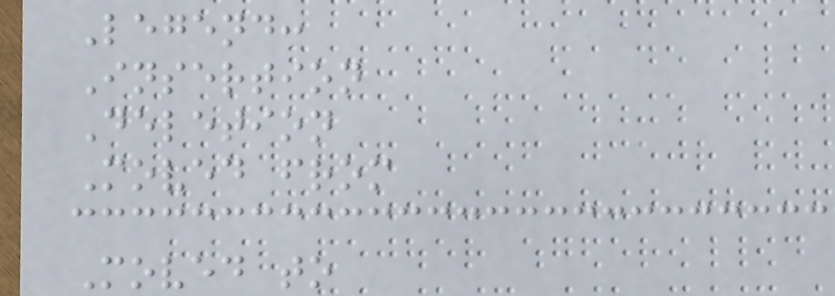Legend:
Insertion
Deletion
Moved from
Moved to
